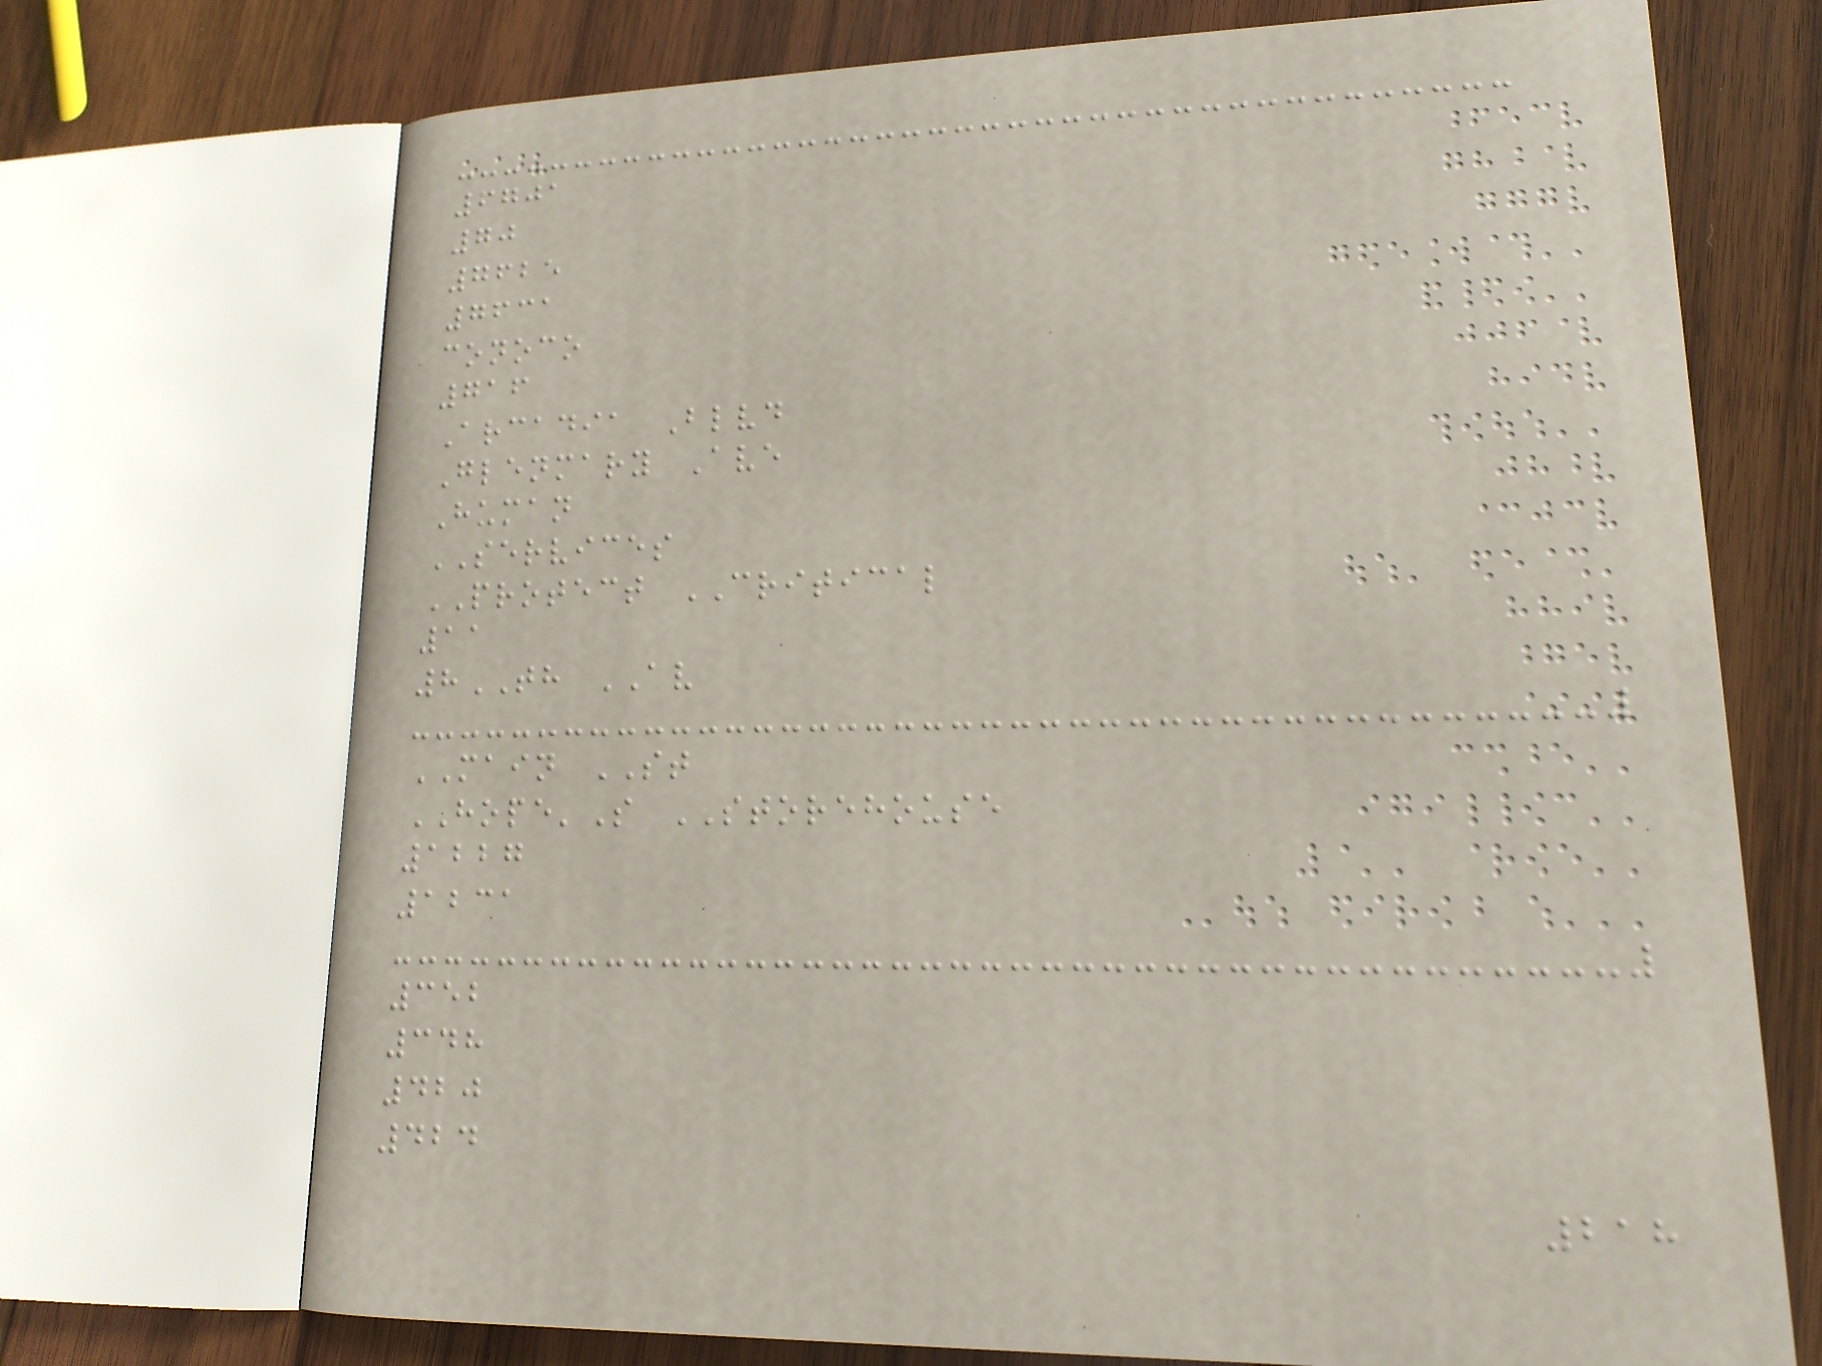6701
70
7625
7631
conoco
716
Arcadia Blvd
Glenmary Ave
Human
SERVICES
PROTECT CRITICAL
11
8TH AV
MAIN ST
HOPE'S STOREHOUSE
1227
1231
352
348
420
424
218
